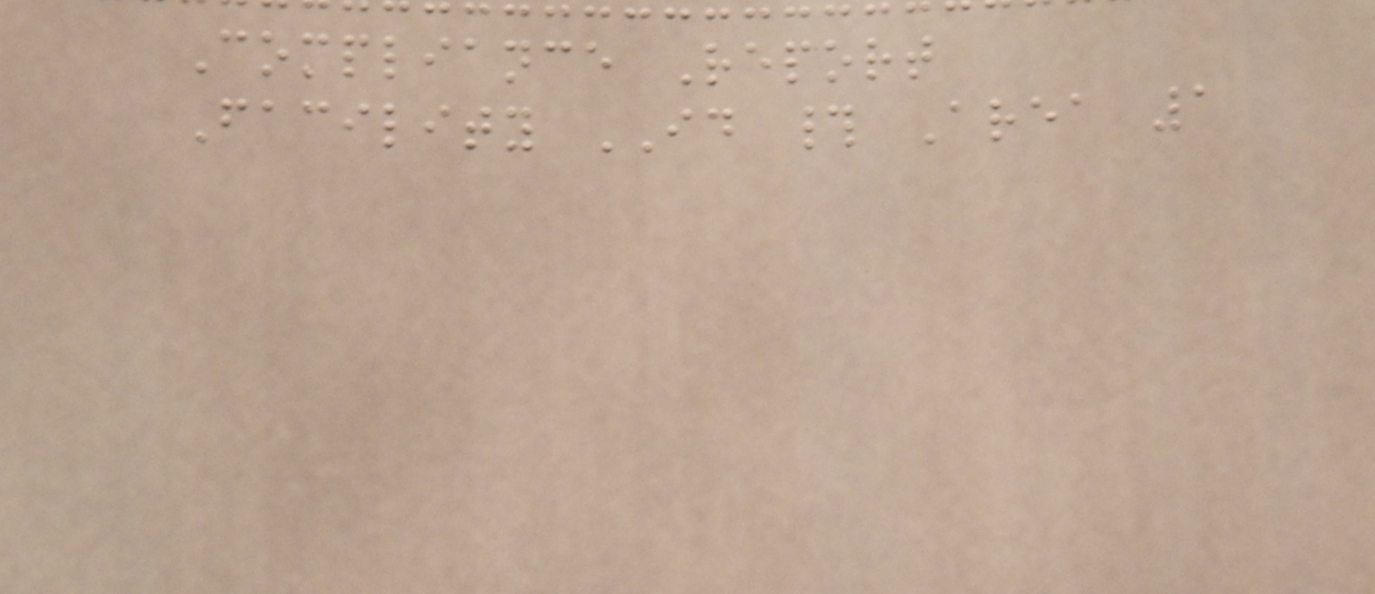Compliance Report
Facility ID # Area 1
